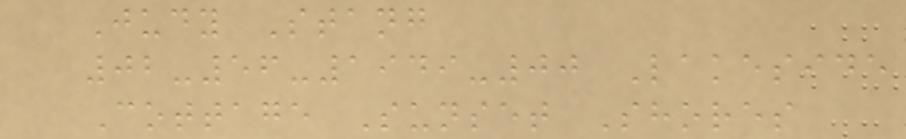Judy Stang
02-56-1949-00 Lakeside
Cottage Sunset Shores
